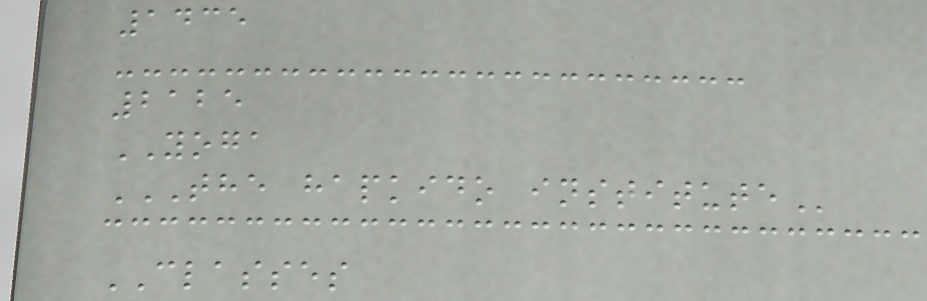1435
2125
YOGA
THE HAPKIDO INSTITUTE
CLASSES
